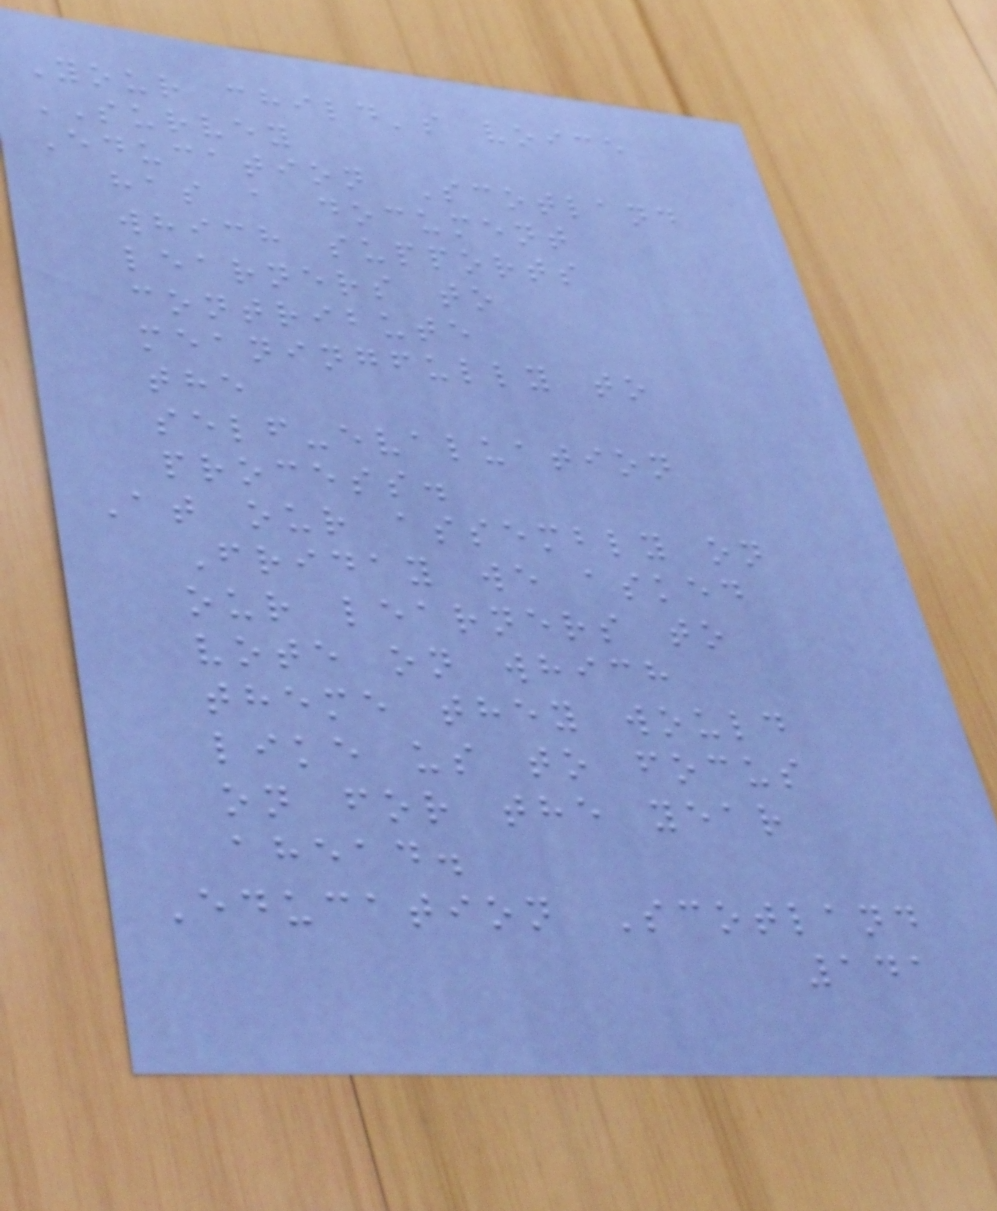Your child's voice
SURVEY
Education Scotland
has a document
which supports
learners to
contribute
meaningfully to
the
self-evaluation
process.
At our assembly on
Friday we asked
our learners to
vote on which
theme they would
like us to focus
on for the year
ahead.
Education Scotland
141
